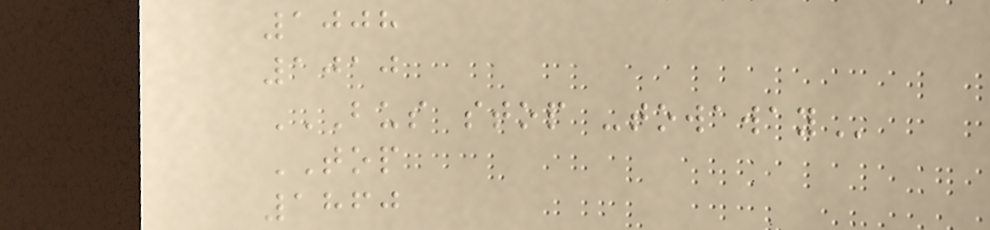1008
1010
BUS STOP -TOWAWAY
TOP
1860
